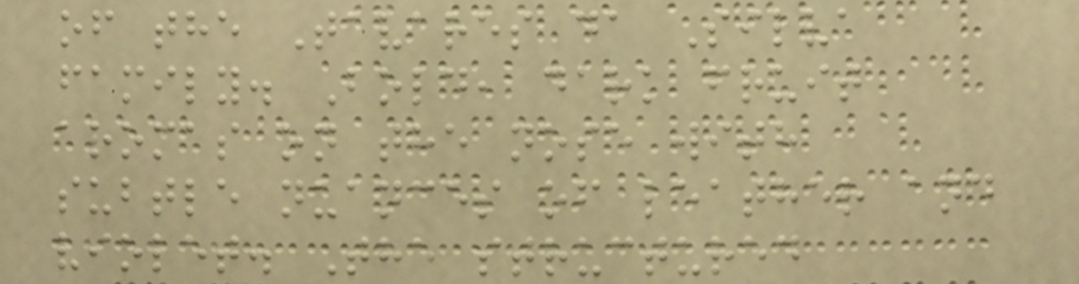of the Tavares da Silva
family. Bold, dark fruit
aromas on the nose with
subtle nuances of leather and
violet. The structured
